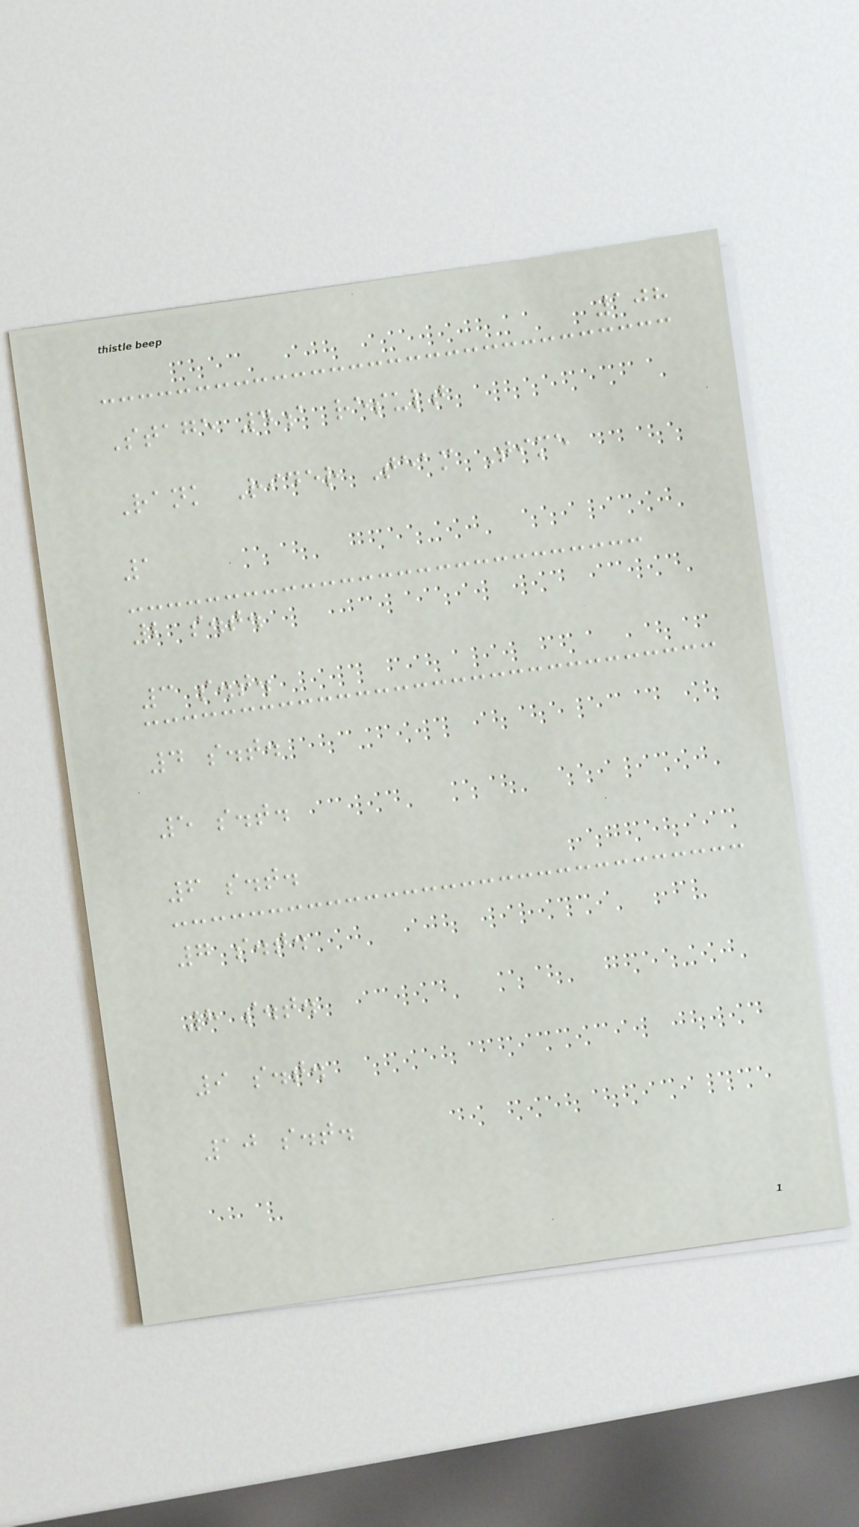108
Stage 4a result
Rank Rider Team Time
1
2 s.t.
3 s.t.
4 s.t.
5 s.t.
6 s.t.
7 s.t.
8 s.t.
9 s.t.
10 s.t.
